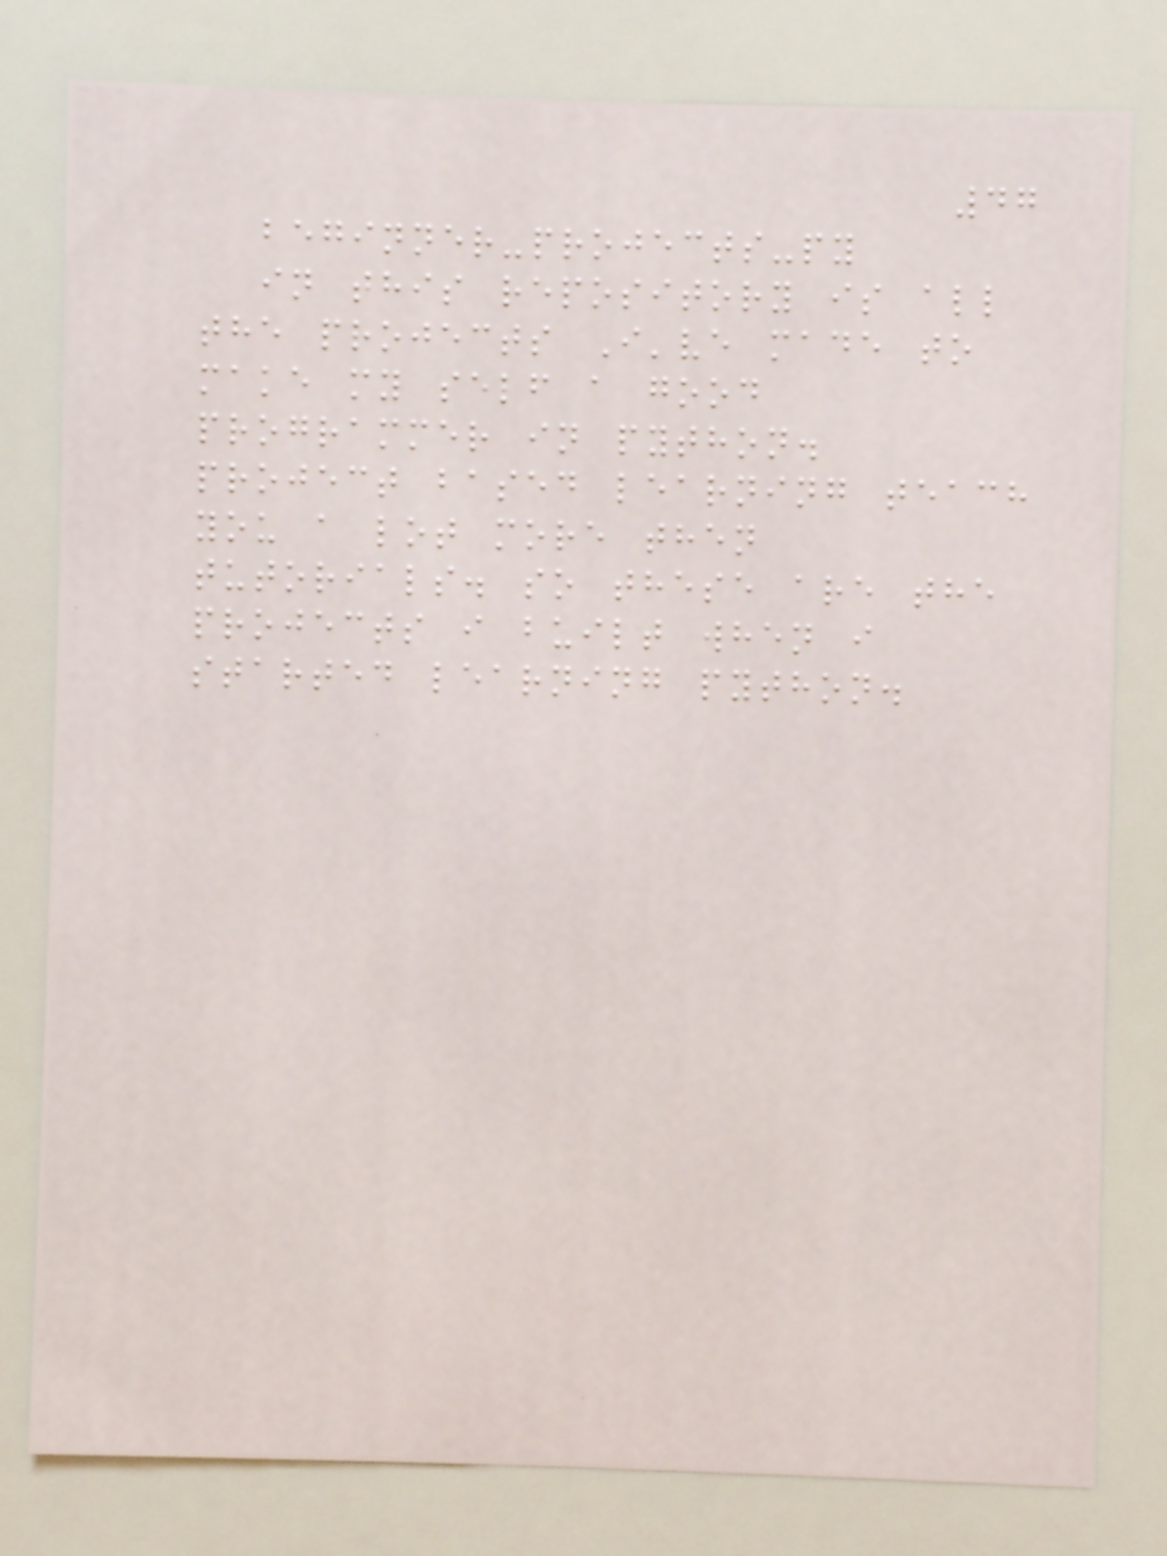47
beginner-projects-py
in this repository is all
the projects I've made to
make my self a good
programmer in python.
project based learning teach
you a lot more then
tutorials. so these are the
projects i built when i
started learning python.
